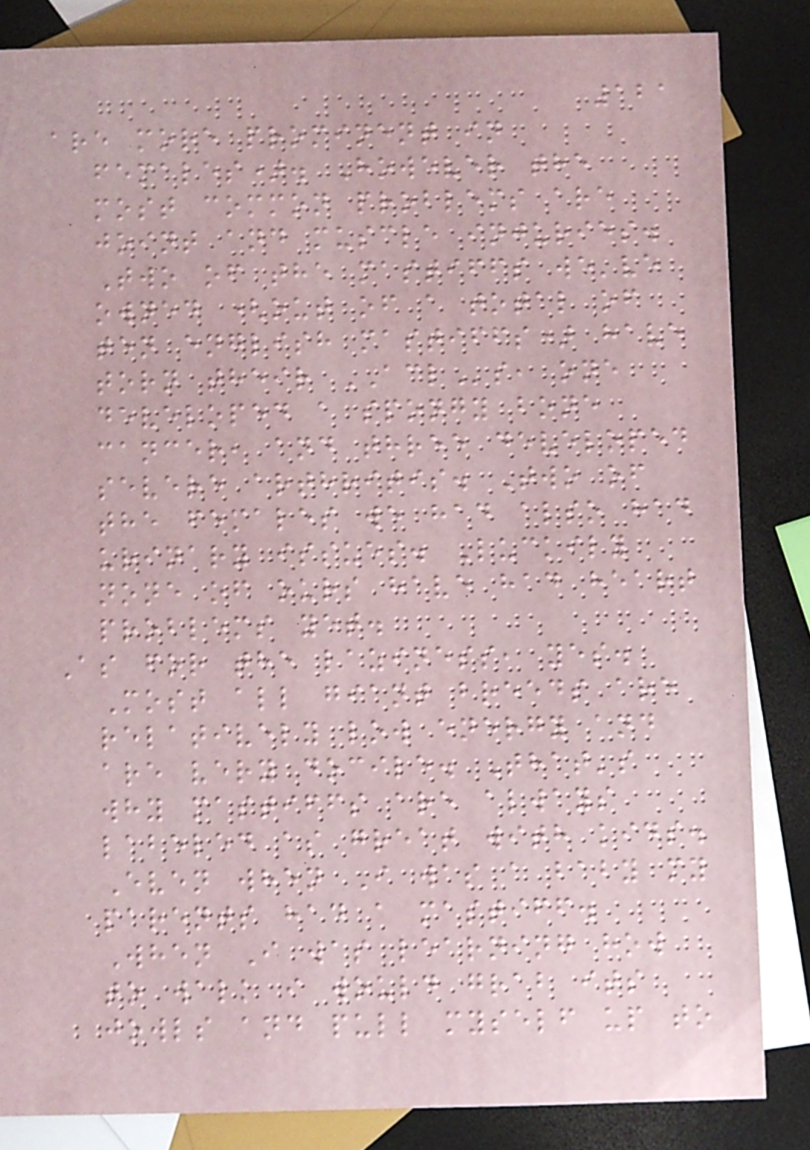121
are more prominent in
females). However the
most common problems are
joint and muscle injuries.
Two of the mastiffs we've
owned (out of a total of
ten english mastiffs) have
torn their ACLs, one
developed a spongy bone
cancer, and three developed
severe arthritis. Two of
the females we had also had
urinary issues. Luckily
none of ours have had heart
problems yet.
As for the laziness, yes.
Most all giant breeds are
relatively low energy and
are very docile. That's
why mastiffs are always
labeled as great with kids.
Even when I was a baby my
parents had a mastiff.
When I was learning how
to walk i would grab its
jowls and pull myself up to
